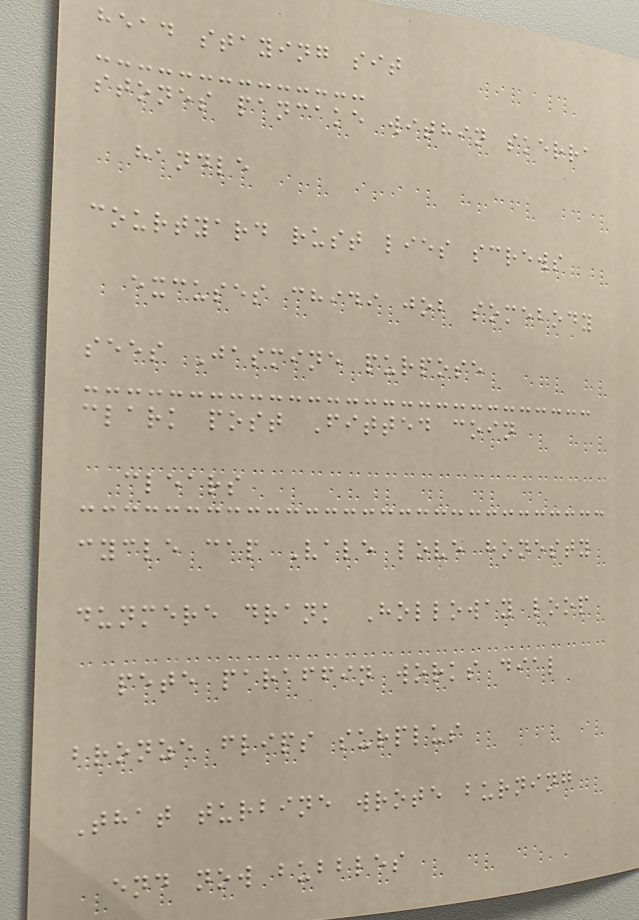head staying sit
stones pancake within skerra
handle
courtyard rust lies screws
excuses chidi job somebody
sees Jasmine purpose
clark post Fitted coin
clears
cycle cap Vale love honesty
dunmere drank Holloway loop
pete paraffin works dial
bronze flips surplus
That turbine wrote burning
end now bubbles
